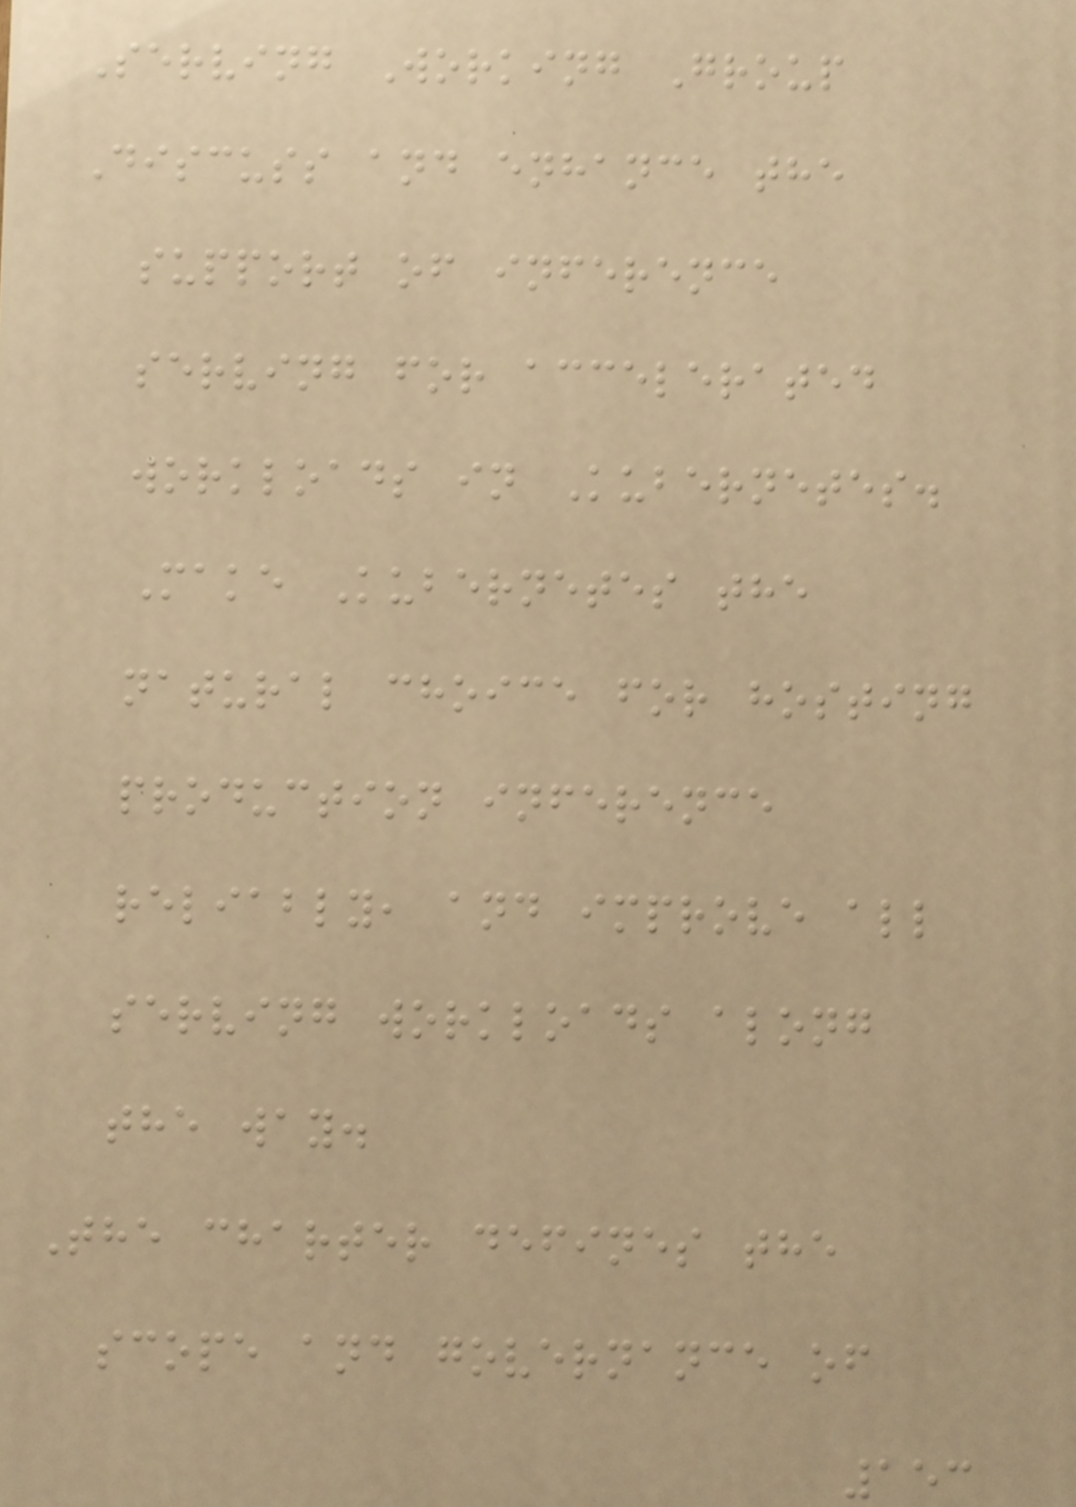Serving Working Group
Discuss and enhance the
support of inference
serving for accelerated
workloads in Kubernetes.
Make Kubernetes the
natural choice for hosting
production inference
reliably, and improve all
serving workloads along
the way.
The charter defines the
scope and governance of
153
